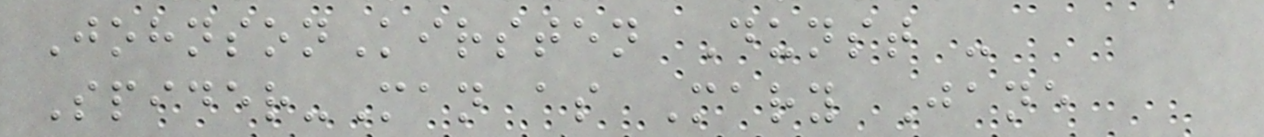JohnsonKirsten Dunst -
Spider-Man as Mary Jane
